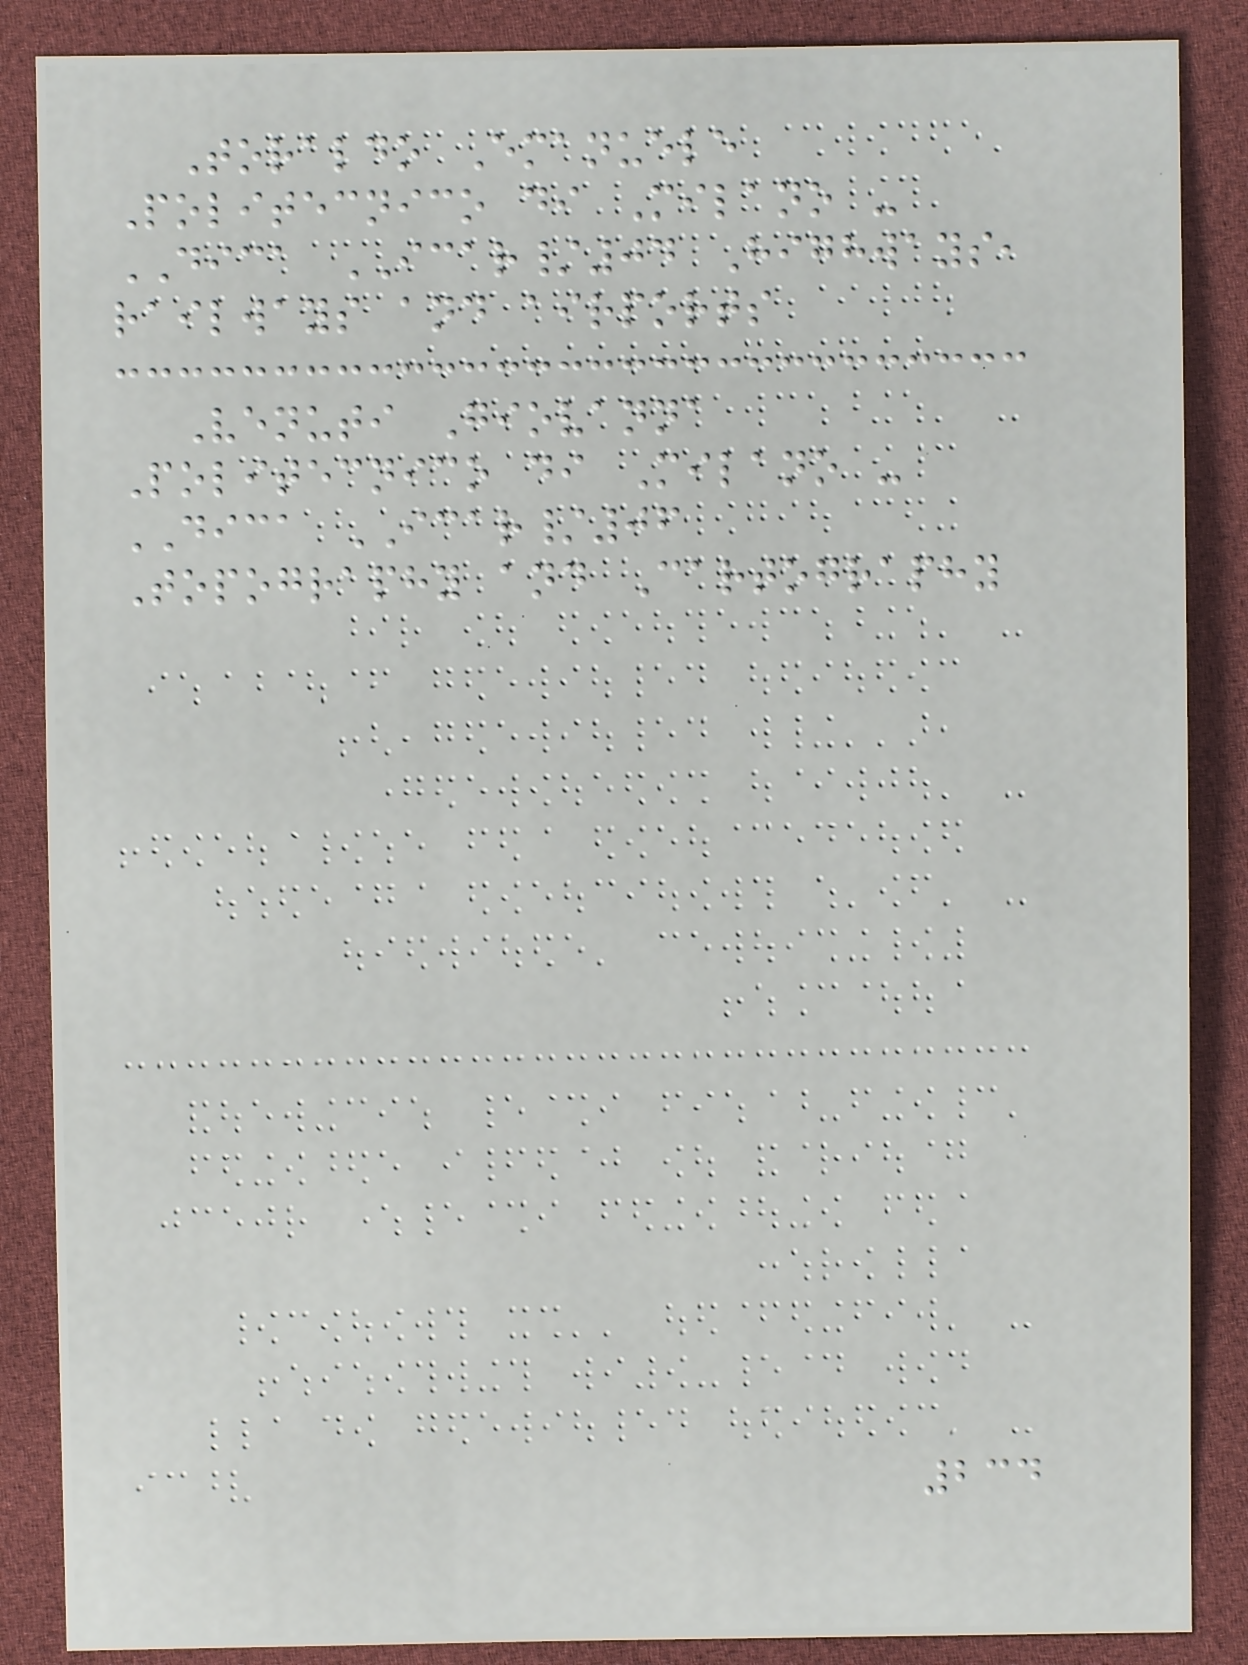Toraldo Emanuele
Politecnico di Milano -
DICA ICAR/04 Highways,
railways and airports
Venuti Giovanna
Politecnico di Milano -
DICA ICAR/06
Topography and Cartography
234
